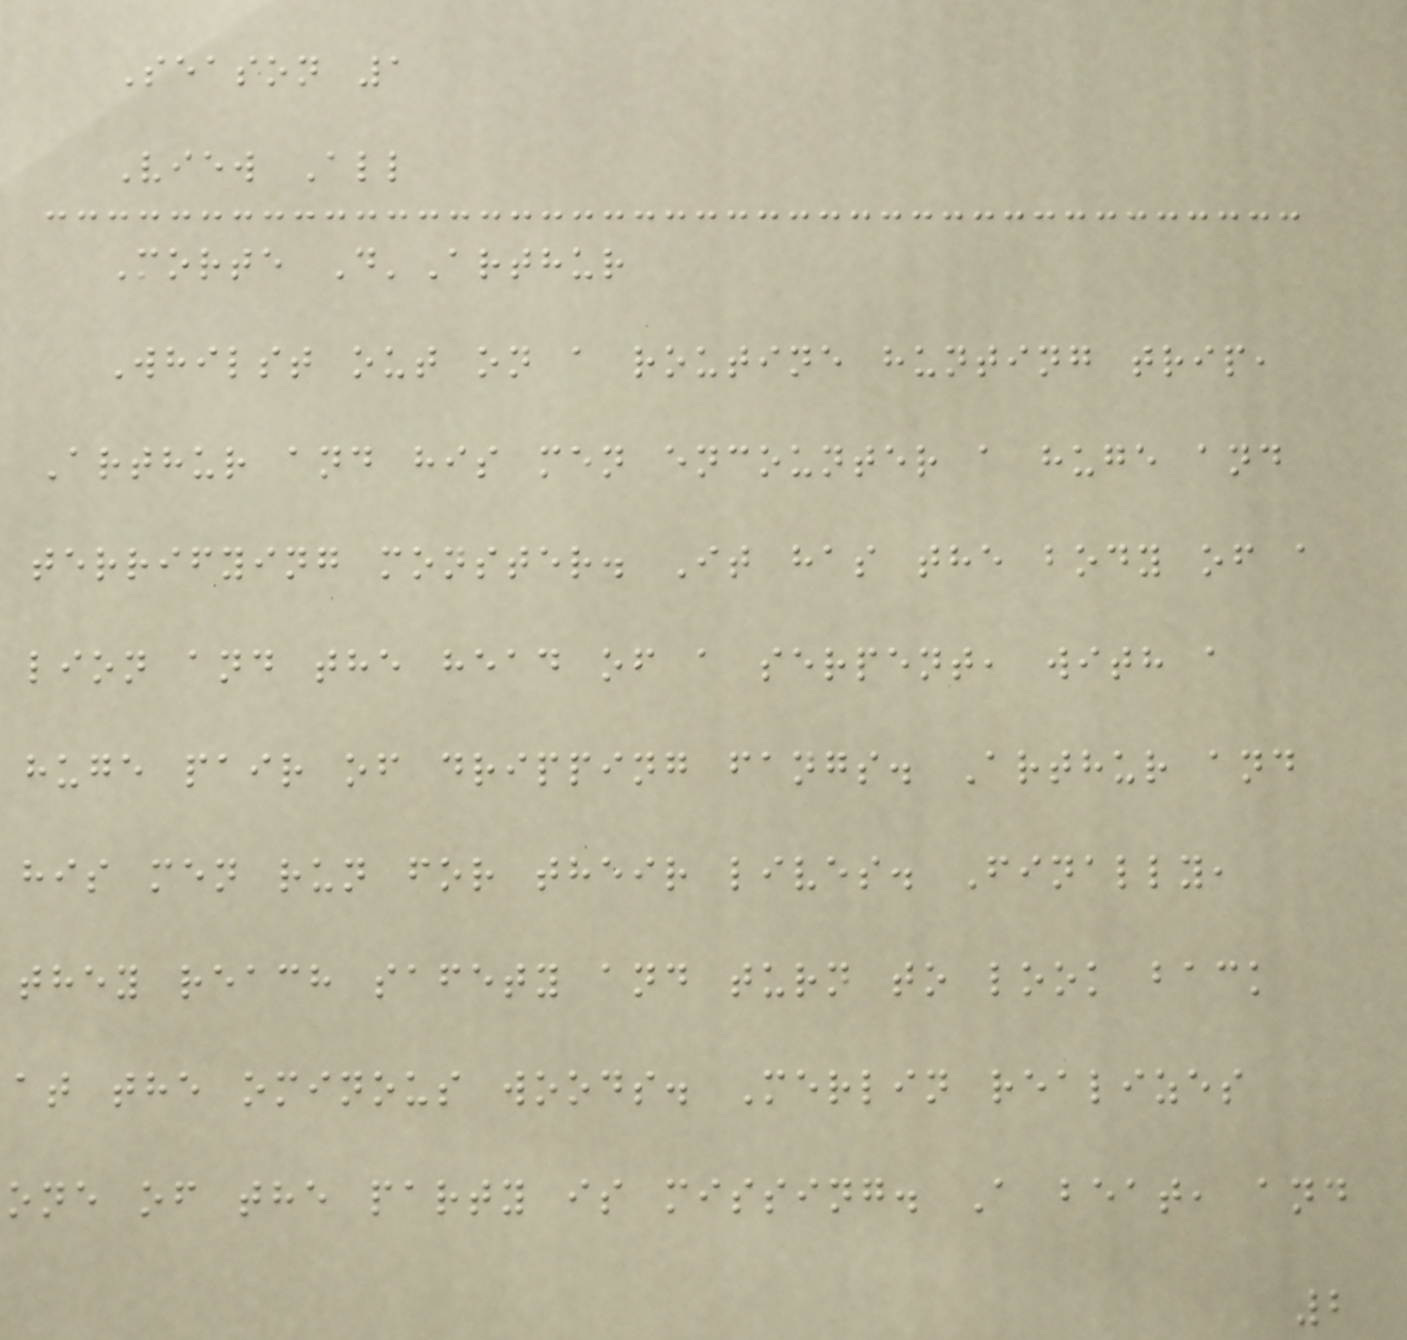Season 1
View All
Morte D'Arthur
Whilst out on a routine hunting trip,
Arthur and his men encounter a huge and
terrifying monster. It has the body of a
lion and the head of a serpent, with a
huge pair of dripping fangs. Arthur and
his men run for their lives. Finally,
they reach safety and turn to look back
at the ominous woods. Merlin realizes
one of the party is missing. A beat, and
2
